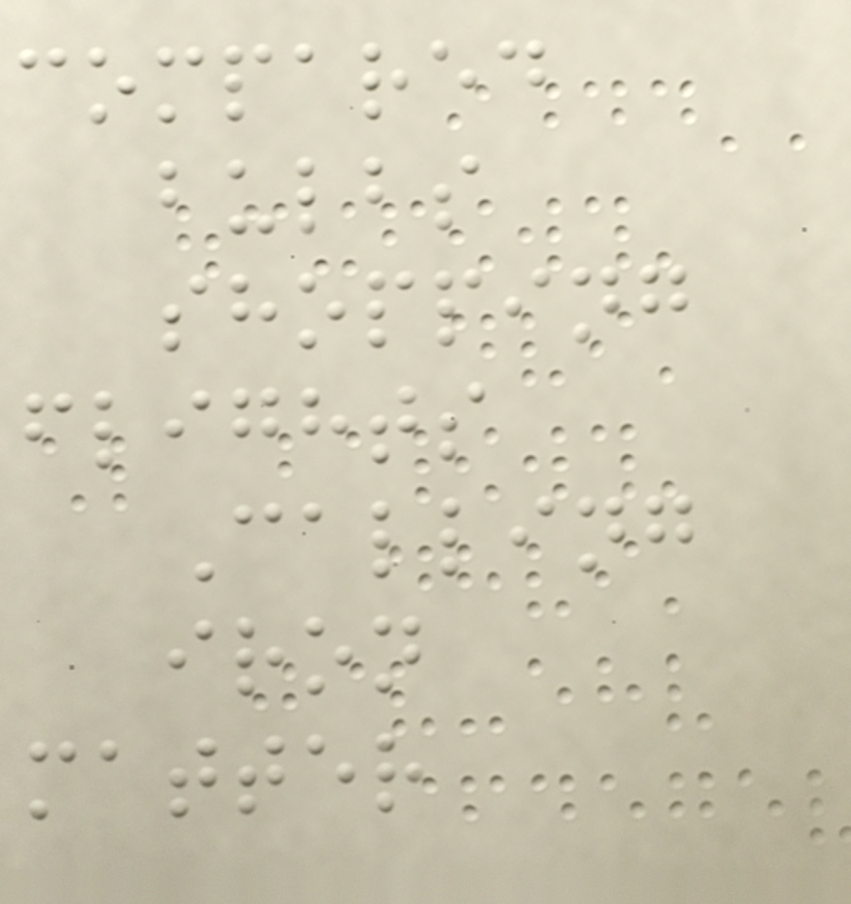compared
bulbs
shopping
flights
Calling
iron
matter
